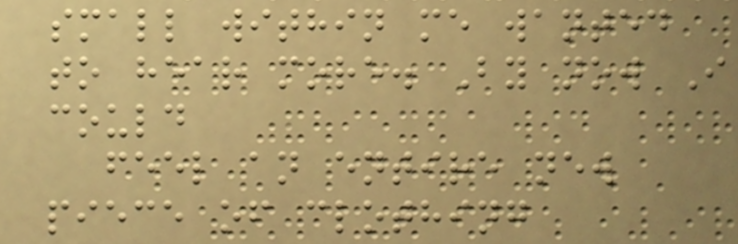small within me wanted
to hear more. By now I
could
feel an entire new
piece of clothing
